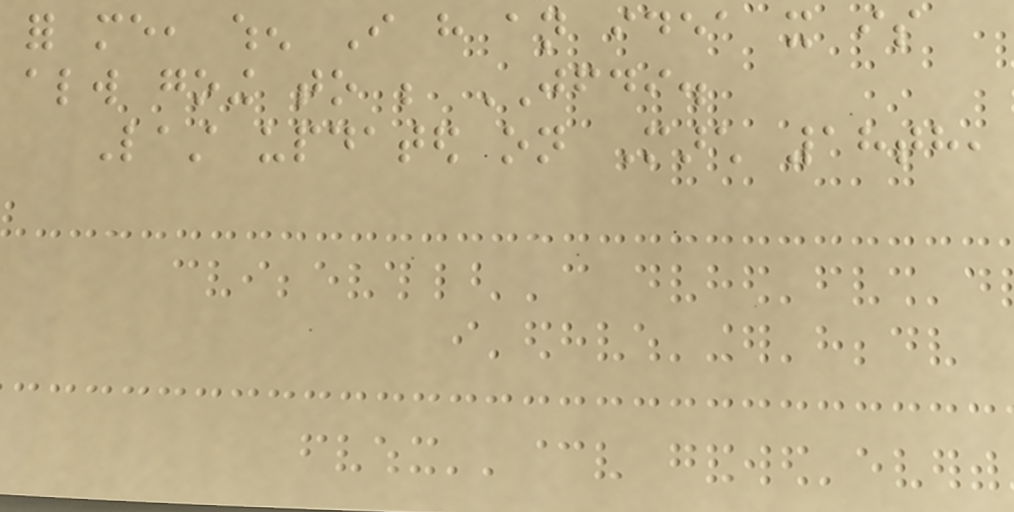for me, when I have an idea it is
always going to be JFDI.
Last updated on March 18th,
